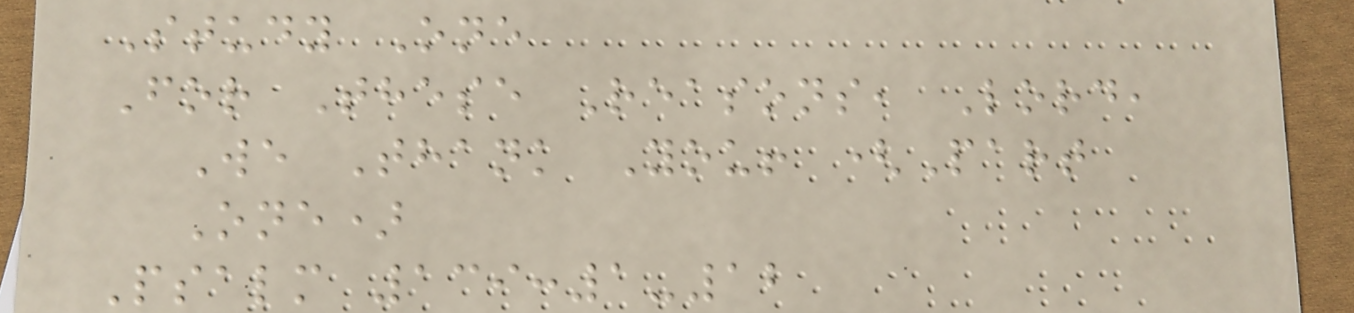Study One
For These Reasons, Lord,
We Thank You! (Part
One)
Psalm 139:1-12
